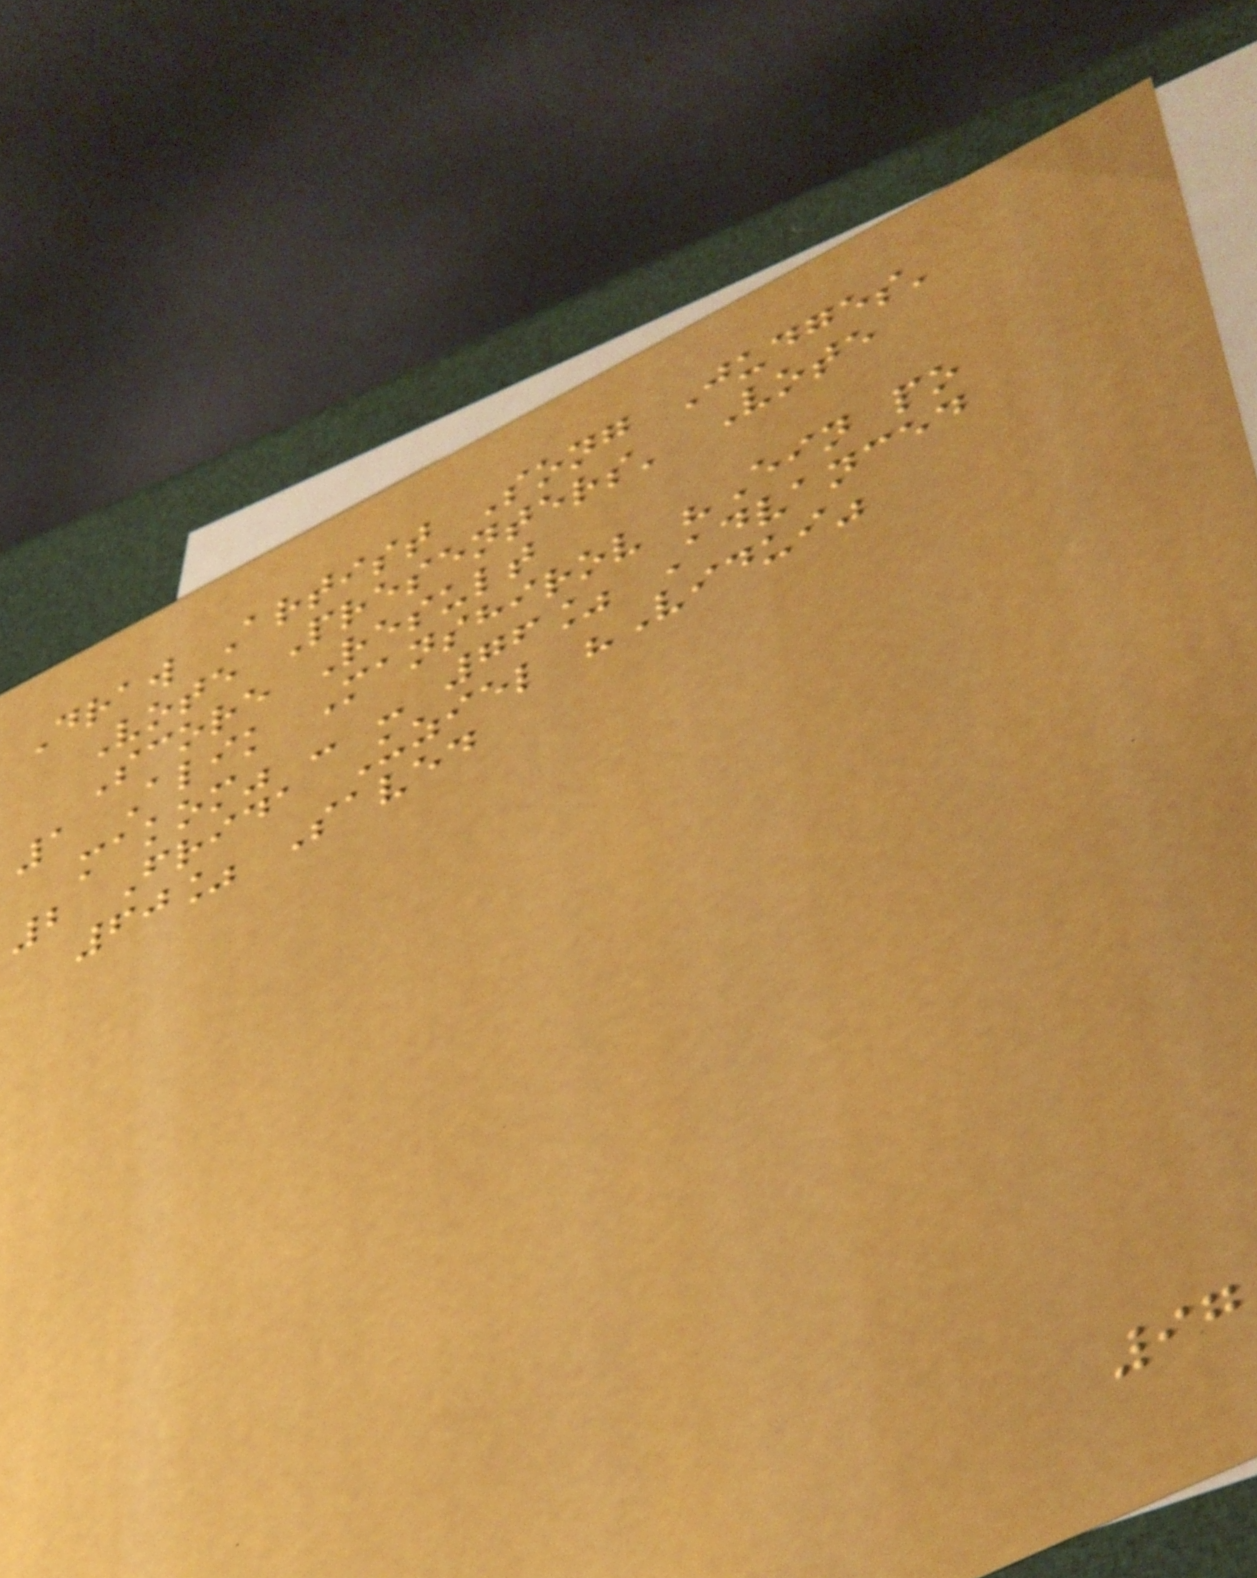Draw Artist Song Judges'
Vote Presenters' Vote
Score Result
1 Alik Manshirov "Ein po
makom" - - 76% Advanced
2 Frida Uziel "Vidui"
60% Saved
97
